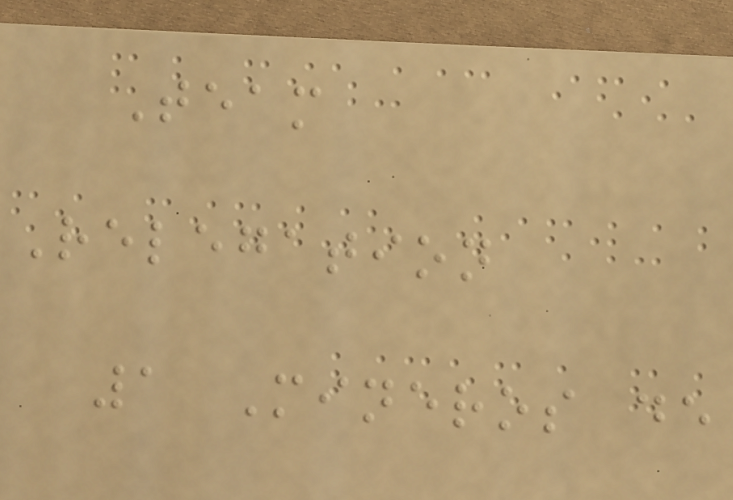Team
Relegation
1 Mineros de
